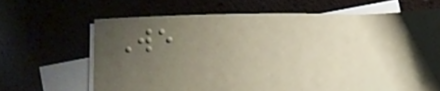We
